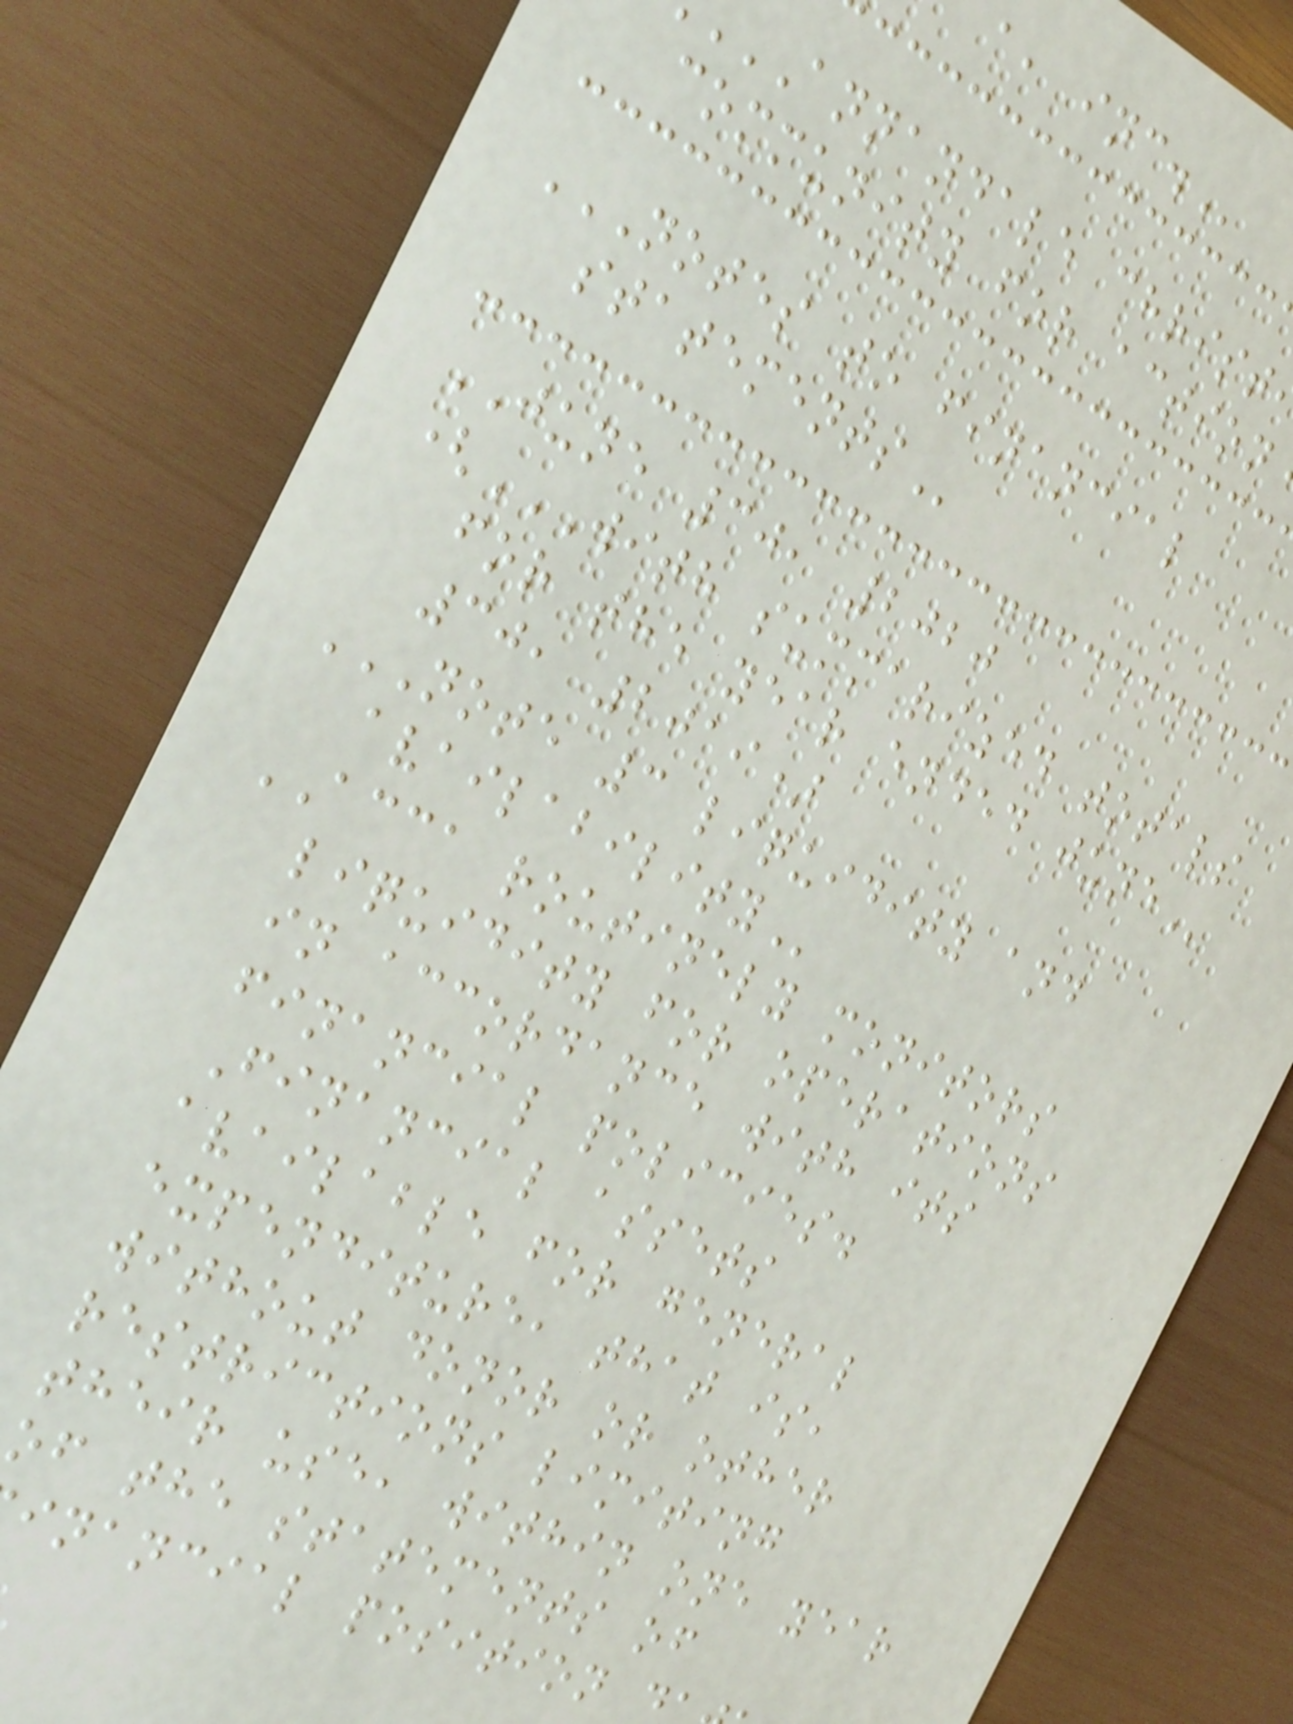ANNANDALE
community for
NOTES TO FINANCIAL
JUNE 30, 2020
(WITH SUMMARIZED TOTALS
for the year ended
30, 2019)
NOTE 3 LIQUIDITY AND
ACCA routinely monitors
liquidity for operations
in accordance with its
financial policies.
Financial assets
available for general
expenditure, that is,
without donor or other
restrictions limiting
their use, within one year
of the statements of
inancial position d
